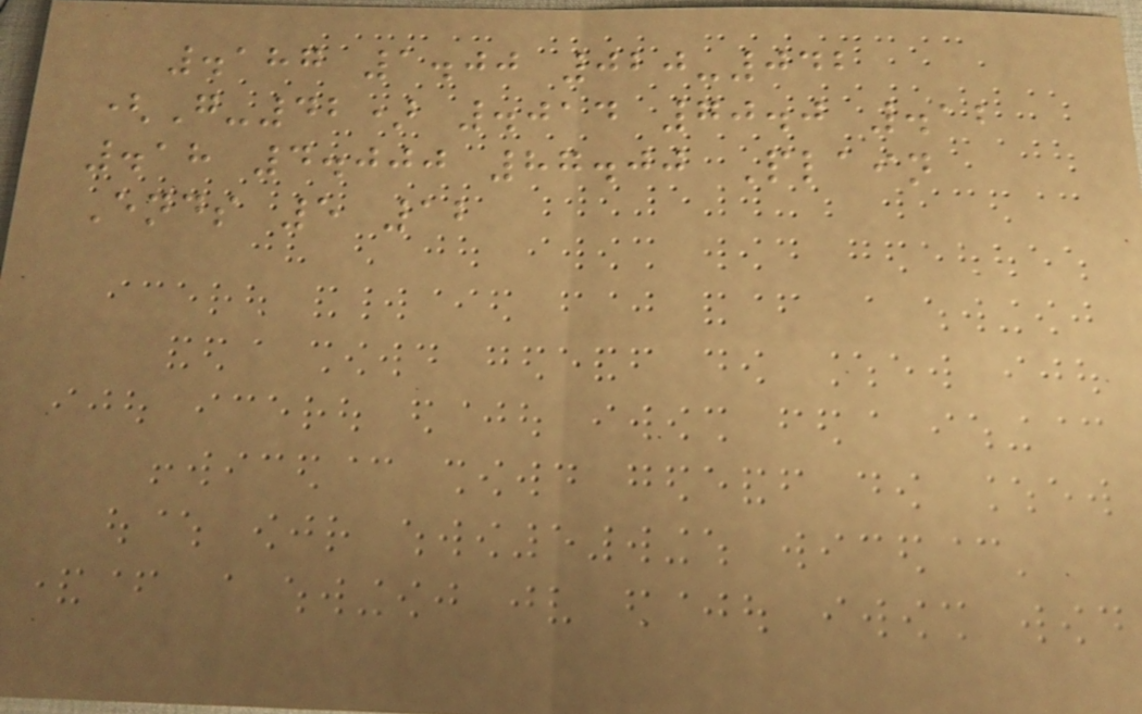.187 1.00 020-042
(G-42) .014 70.0 .12
.18 4.000 87.00 Plain
Ends 5 12
